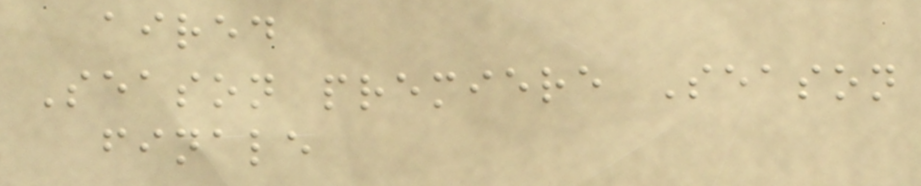aired
Season premiere Season
finale
